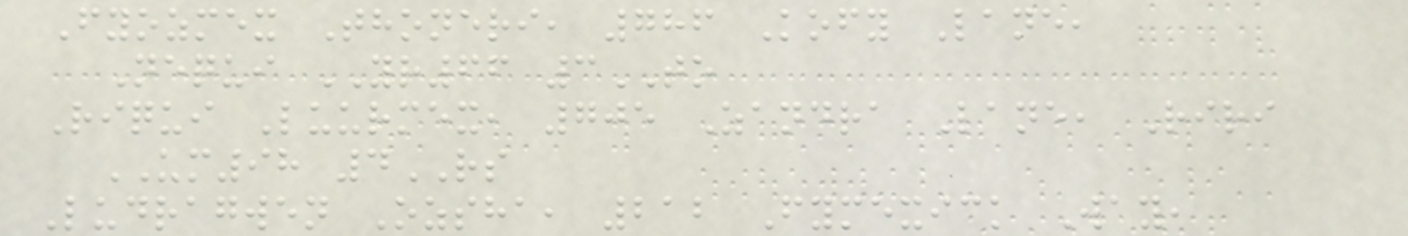Fyozmex Thoneri, 786 Kofy Lane,
Nequi YR66 3TO
Riqui Luurmex, 705 Zandra Lane, Riri
UM98 4RS
Ludragwen Ozsha, 212 Fymexick Way,
